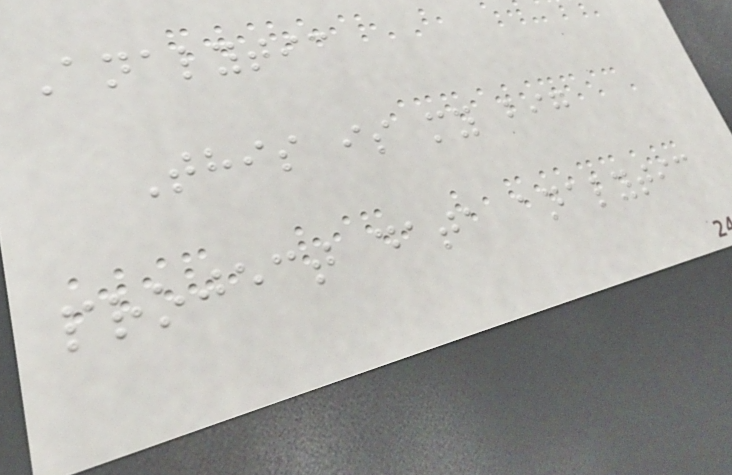Analytic
This is my big
project data analytic
